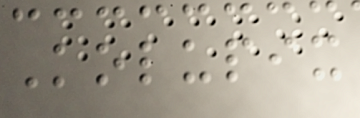Kolupix
